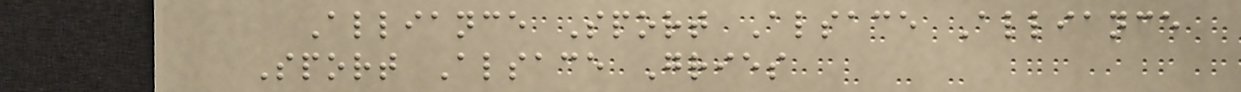Alliance Sport Alsace Alliance
Sport Alsace Gries
